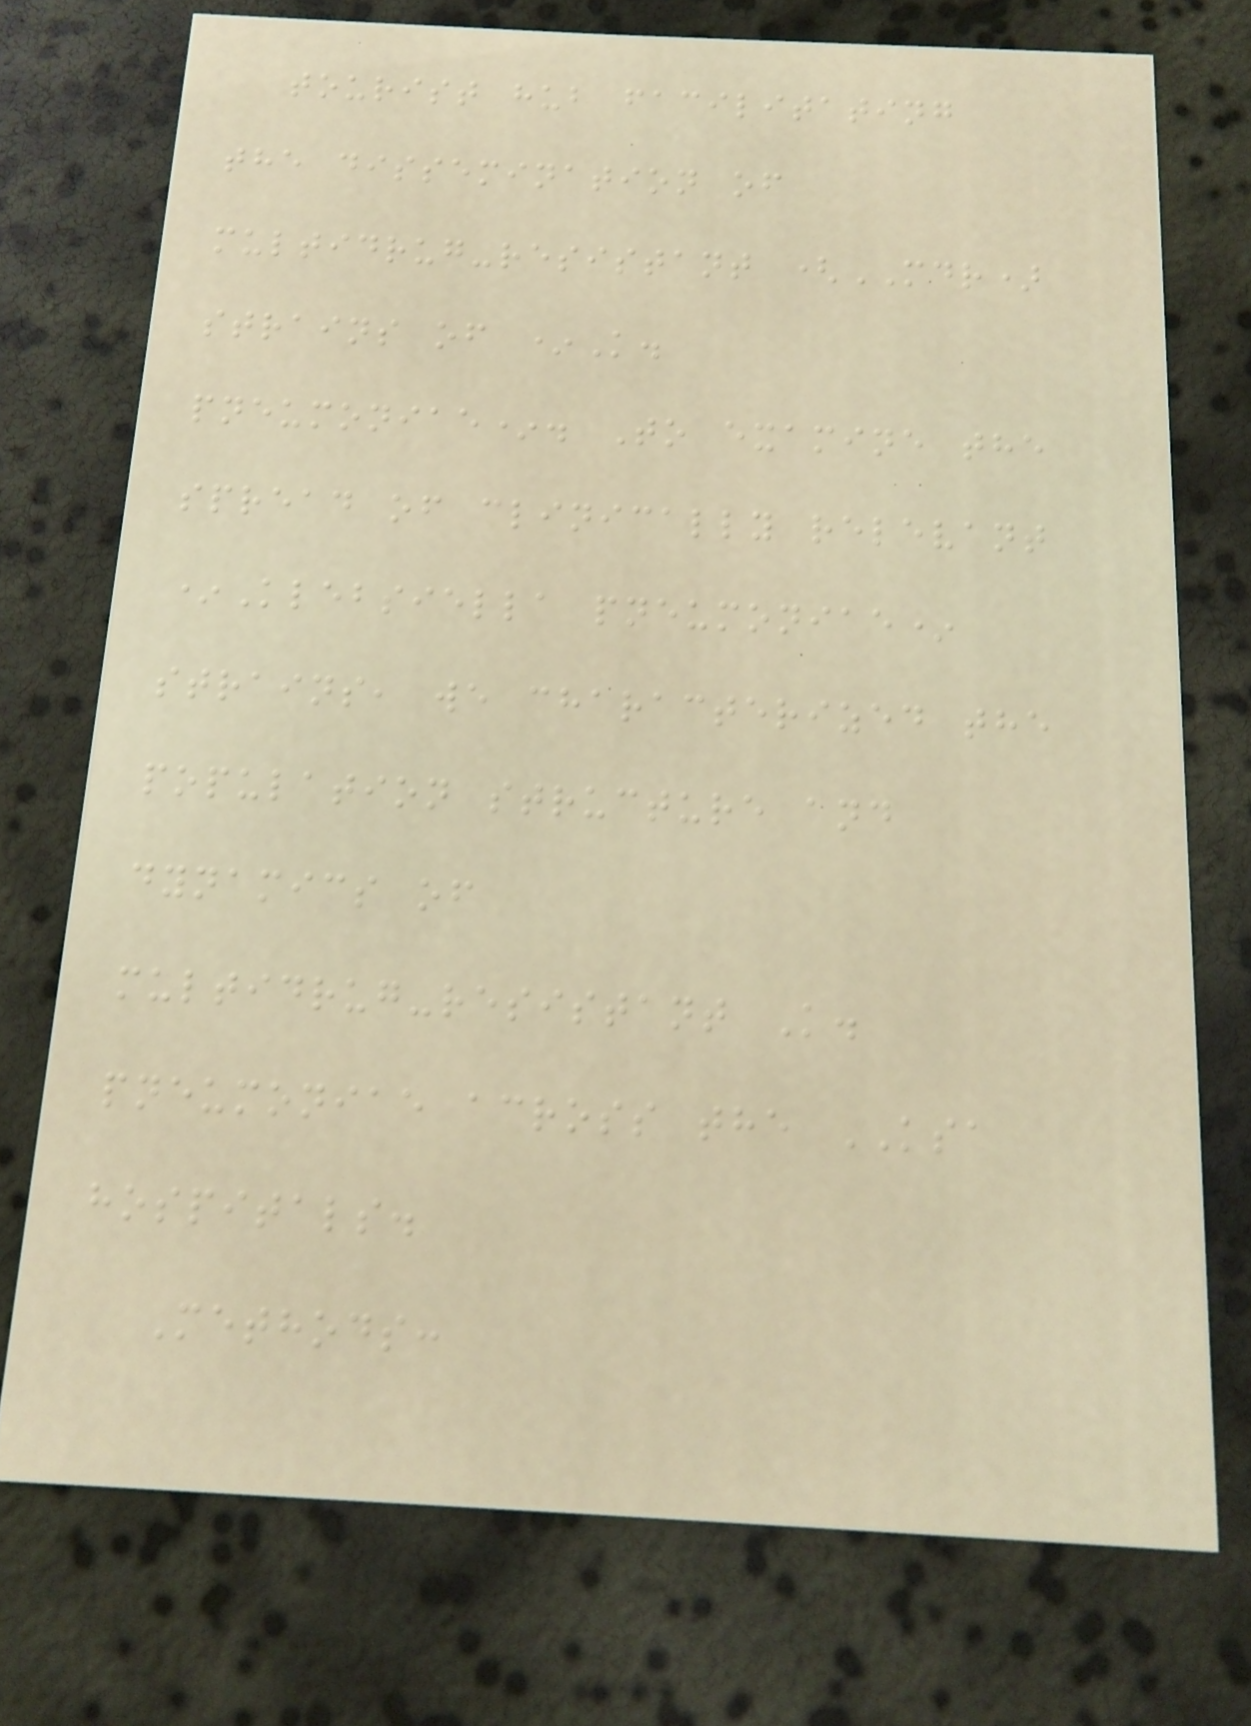tourist hub facilitating
the dissemination of
multidrug-resistant (MDR)
strains of *K.
pneumoniae*. To examine the
spread of clinically relevant
*Klebsiella pneumoniae*
strains, we characterized the
population structure and
dynamics of
multidrug-resistant K.
pneumoniae across the KSA
hospitals.
Methods:
